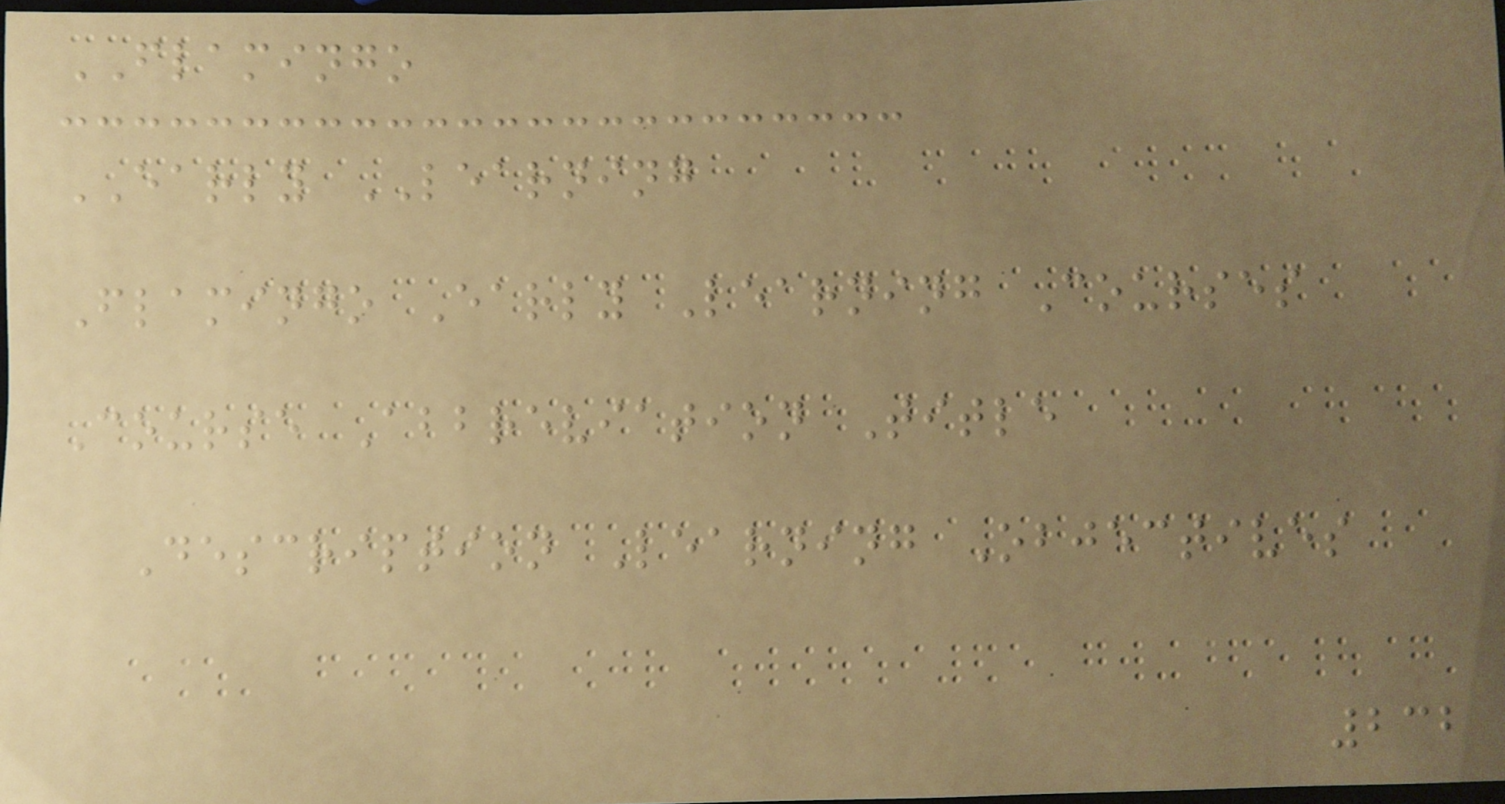FLAMINGO
EARLY LEARNING
Flamingo Early Learning Courses
Course Abbreviation Title
Description Learning Objectives
232
